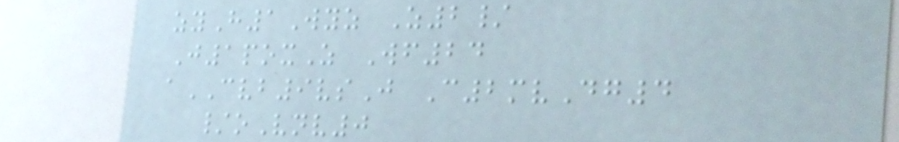zyH1Wyz Z2/
J1poxZ Wf24
aCVB9vsJ C2mvDg4
/oVnv0
